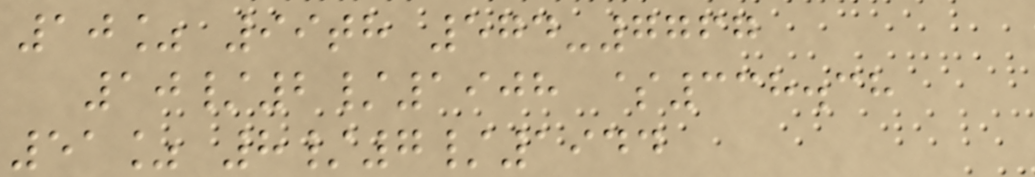10% 99th 574-7767
10/2/1908 $338.38
51% 8/7/1944
